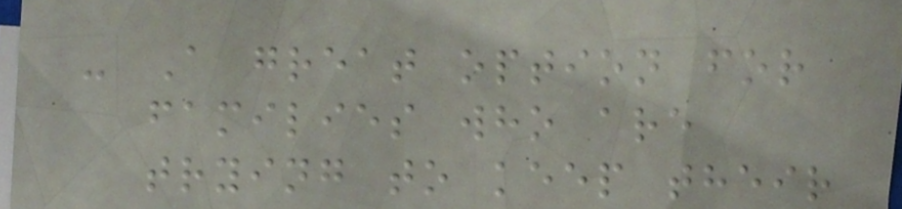- A great option for
families who are
trying to keep their
